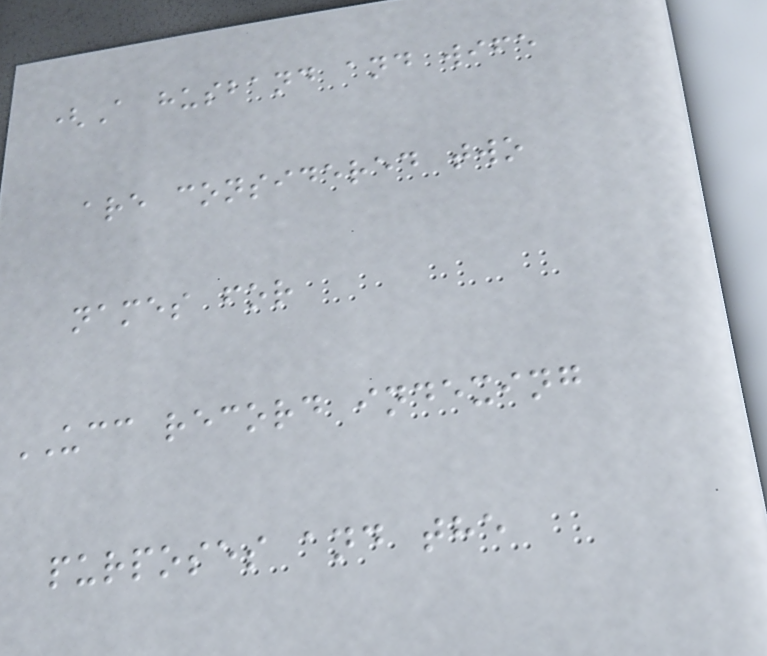(A husband and wife
are considered two
names for
UCC record indexing
purposes and the
